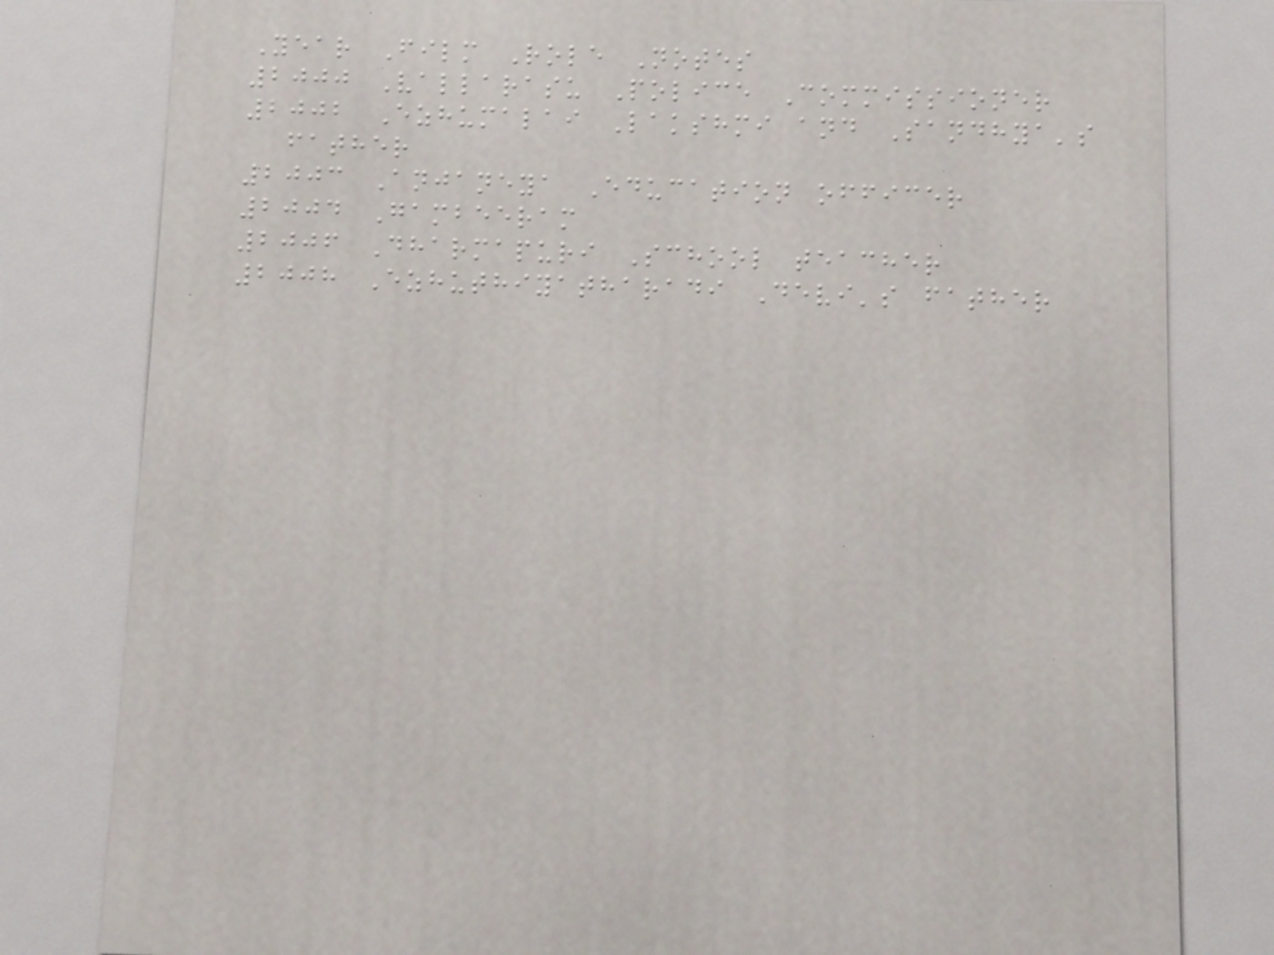Year Film Role Notes
2000 Vallarasu Police Commissioner
2002 Ezhumalai Lakshmi and Sandhya's
father
2003 Anjaneya Education officer
2004 Gambeeram
2006 Dharmapuri School teacher
2008 Ezhuthiyatharadi Devi's father
